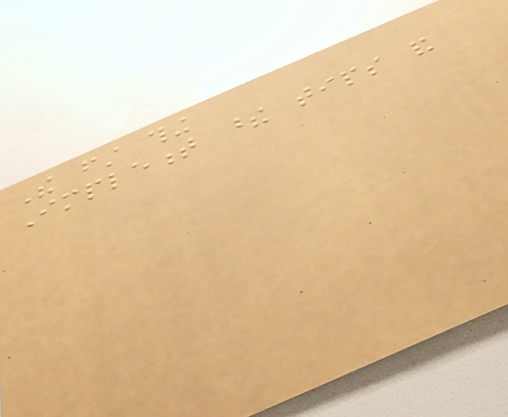The first thing
Implement these tips and
